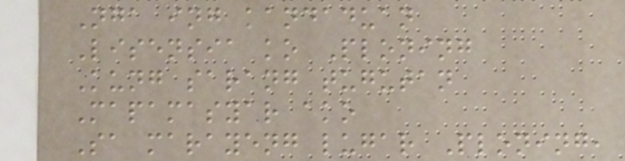Nga ing kandaduan
Lisensia ko Ploning
Kung sarang tugutan
Mapamasyar ako
Sa marayeng lugar Ploning,
